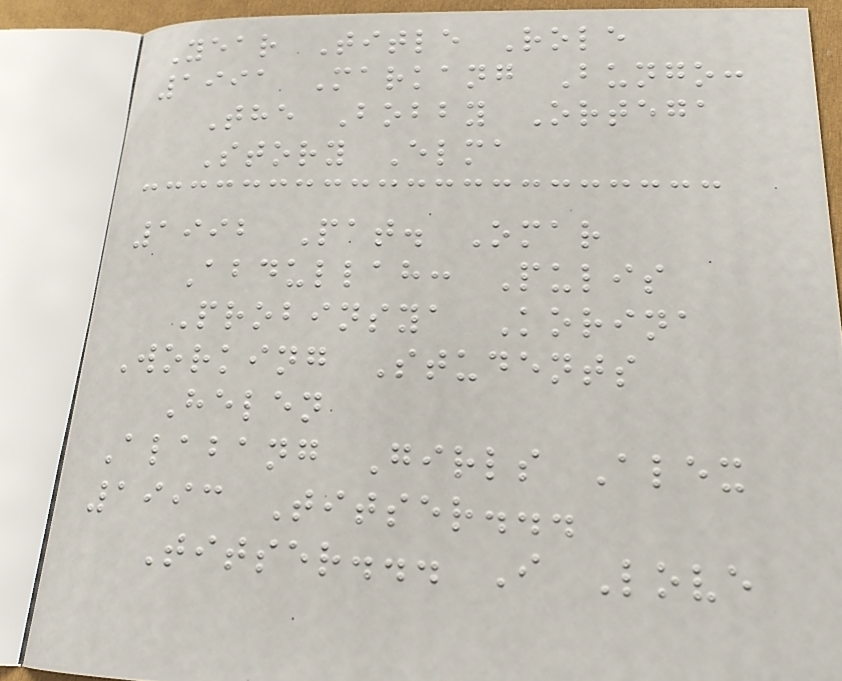Year Title Role
1991 Markang Bungo:
The Bobby Ortega
Story Elma
1992 Pat. Omar
Abdullah: Pulis
Probinsya Korina
Working Students
Helen
Alabang Girls Alex
1993 Titser...
Titser... I Love
